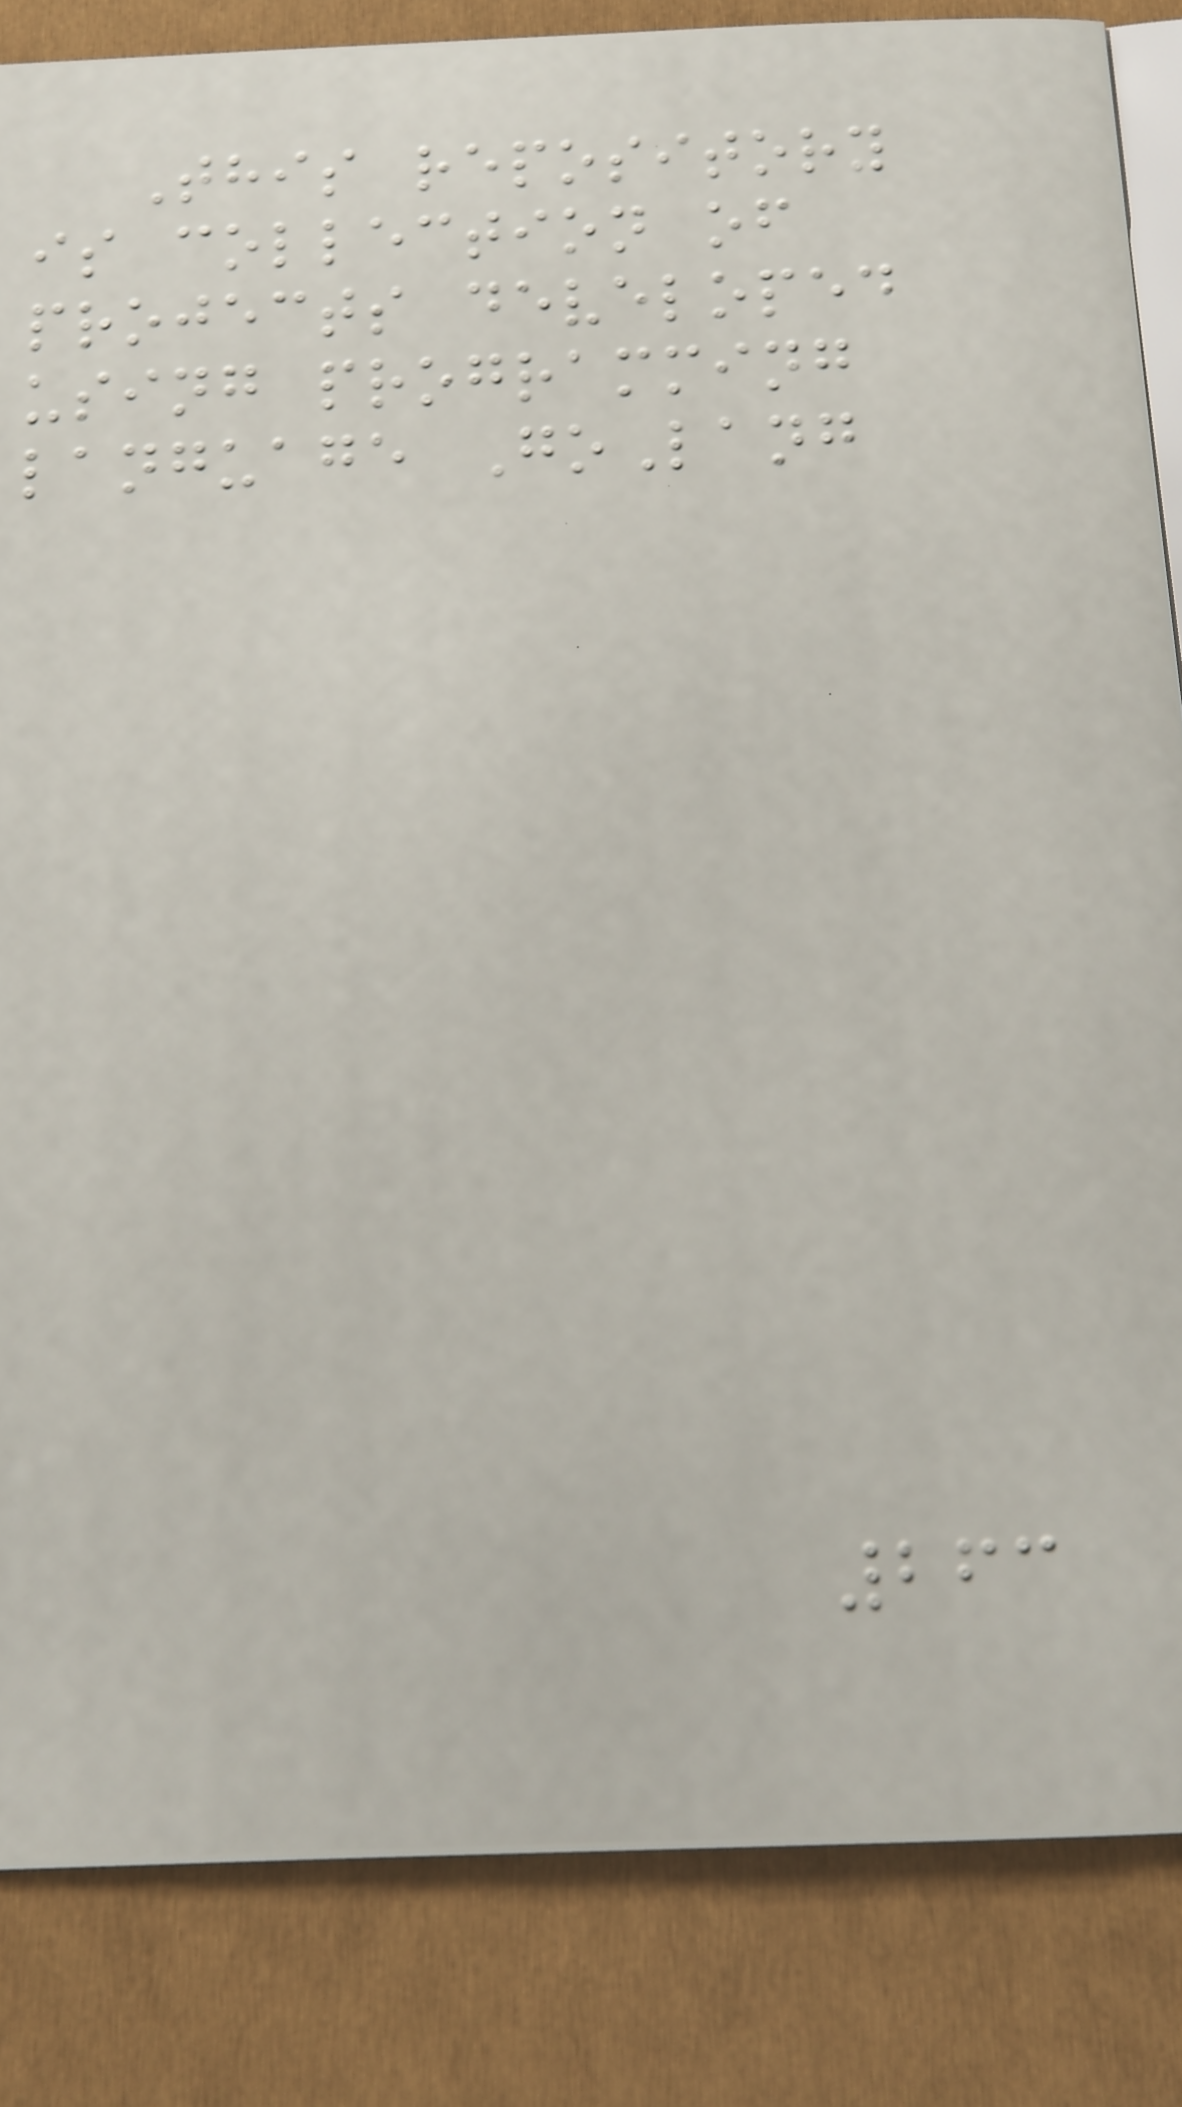This repository
is collection of
projects developed
using programming
language GoLang
263
